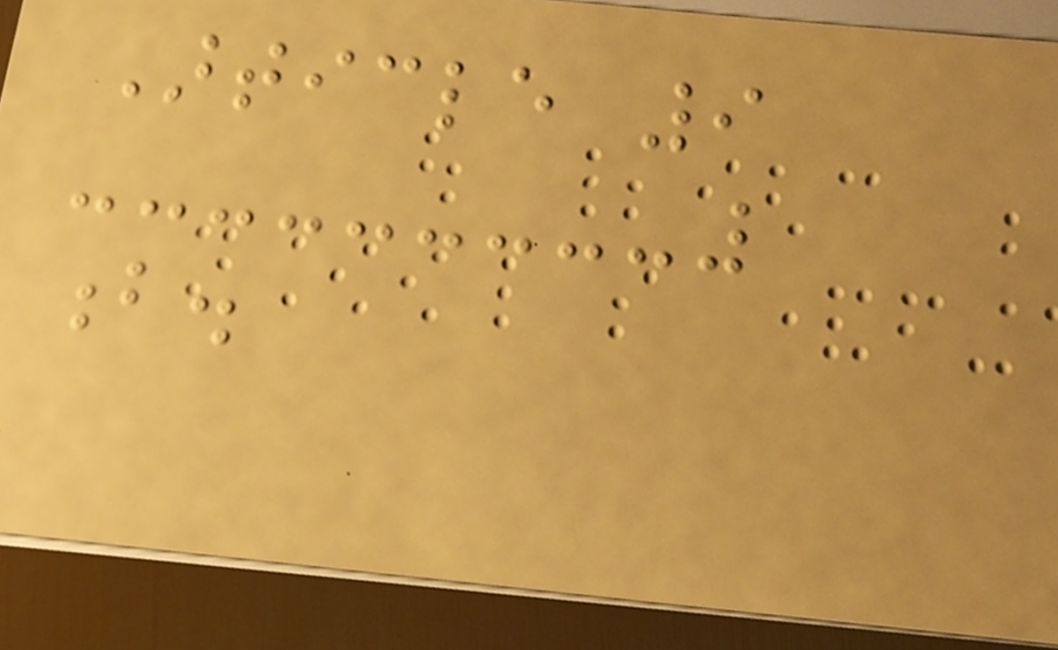Article 9
b.
